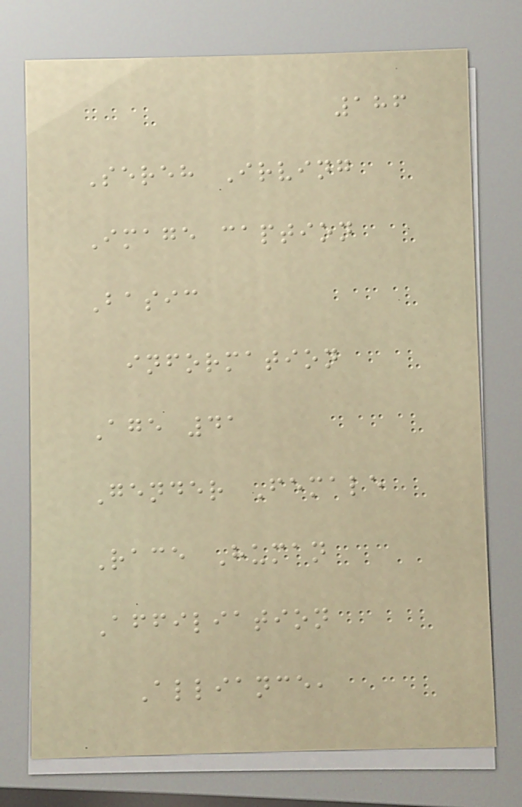186
Sereh Irving
Image caption
Basic
information
Age 41
Gender Female
Race Human
Affiliation
Alliance,
